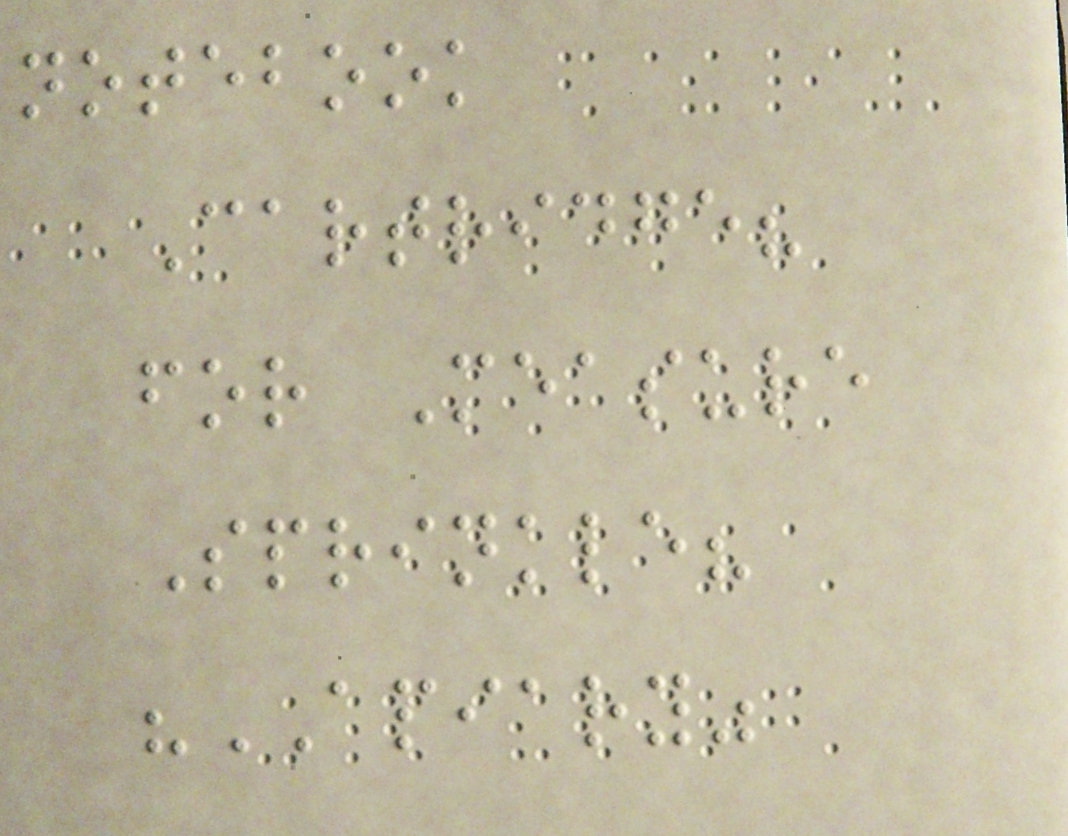notebook
Cartridge?
for Measure
Sprinkle?
"APIARY"
